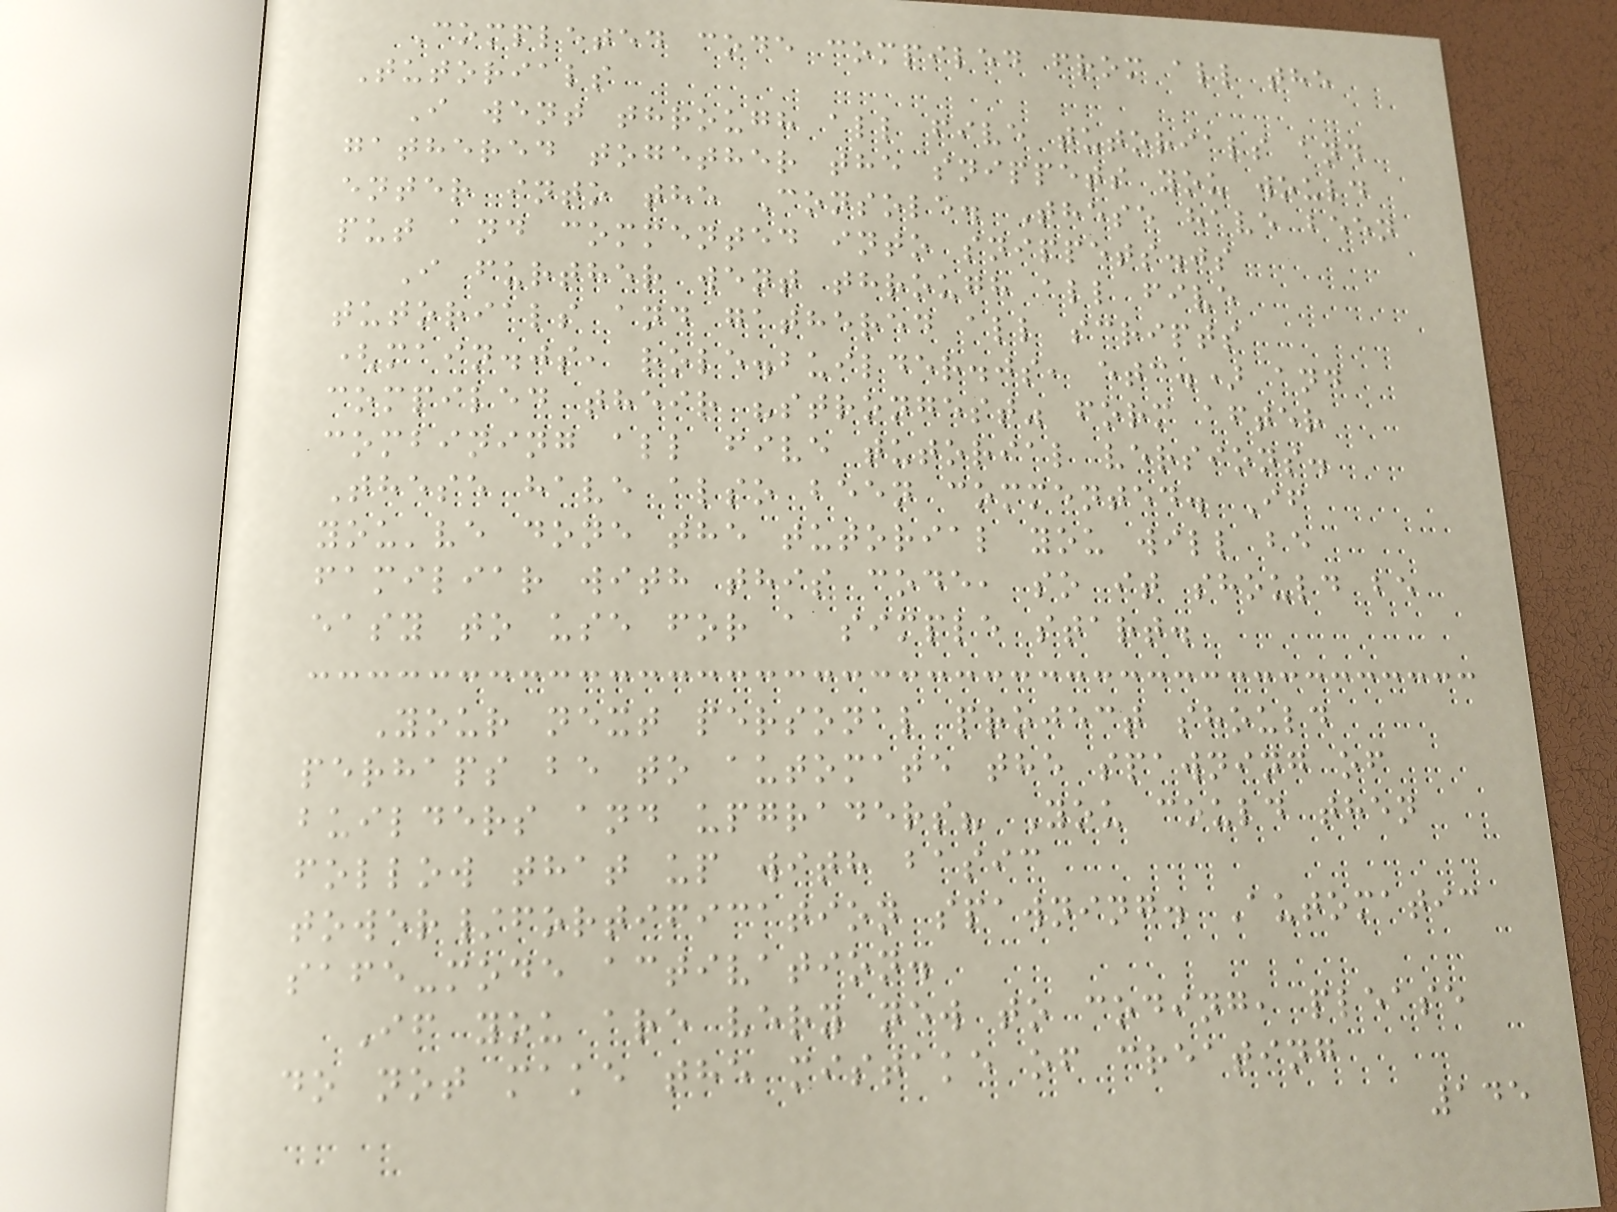Completed code compiled from all the
Tutorials
I went through all five tutorials and
gathered together the snippets you would
enter into the Console. These have been
put and commented into snippets.js
I further went through all five
tutorials and gathered all scripts
(main.js, role.builder.js, etc.) and
compiled their "strongest" form after
combining all five tutorial versions.
These have also been commented. If
you've done the tutorial you will be
familiar with this code, so it should be
easy to use for a simple start.
Your next personal project should
perhaps be to automate the spawning of
builders and upgraders? You could then
follow that up with basic
tower/fortification spawning. Automatic
safe-mode activation.
If you are very new to coding, please
do not make the mistake of creating
145
